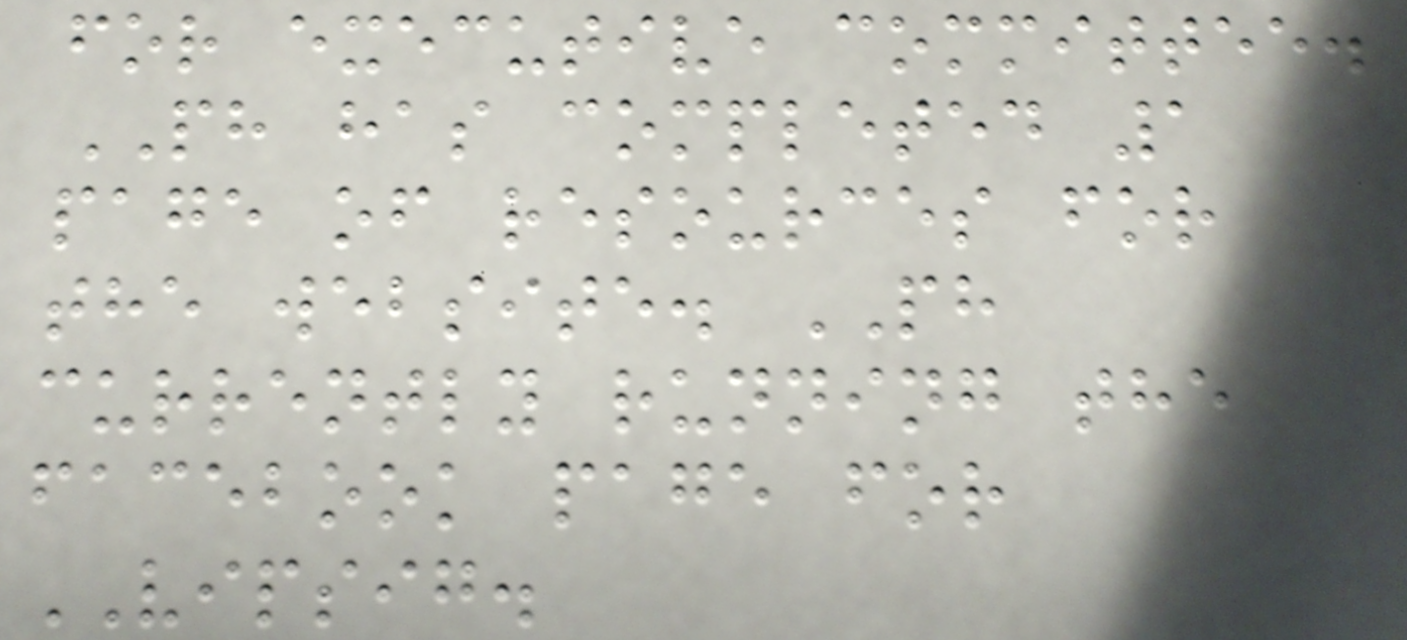for executive committee.
PH has completed 1
page of resources for
the website. PH
currently running the
facebook page for
VIPSIG.
